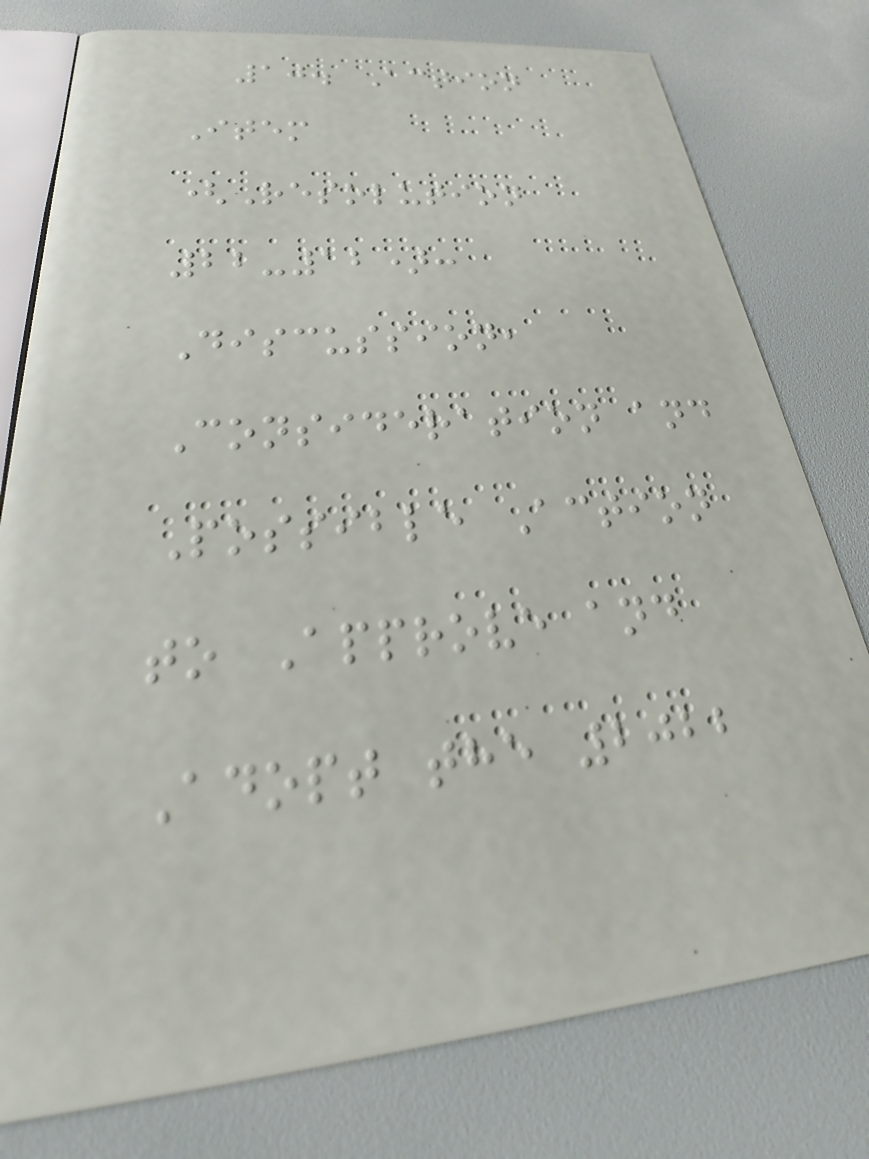10. Action
Item
(Resolution
22-12):
Discussion,
Consideration and
Possible Action
to Approve and
Adopt the 2022
